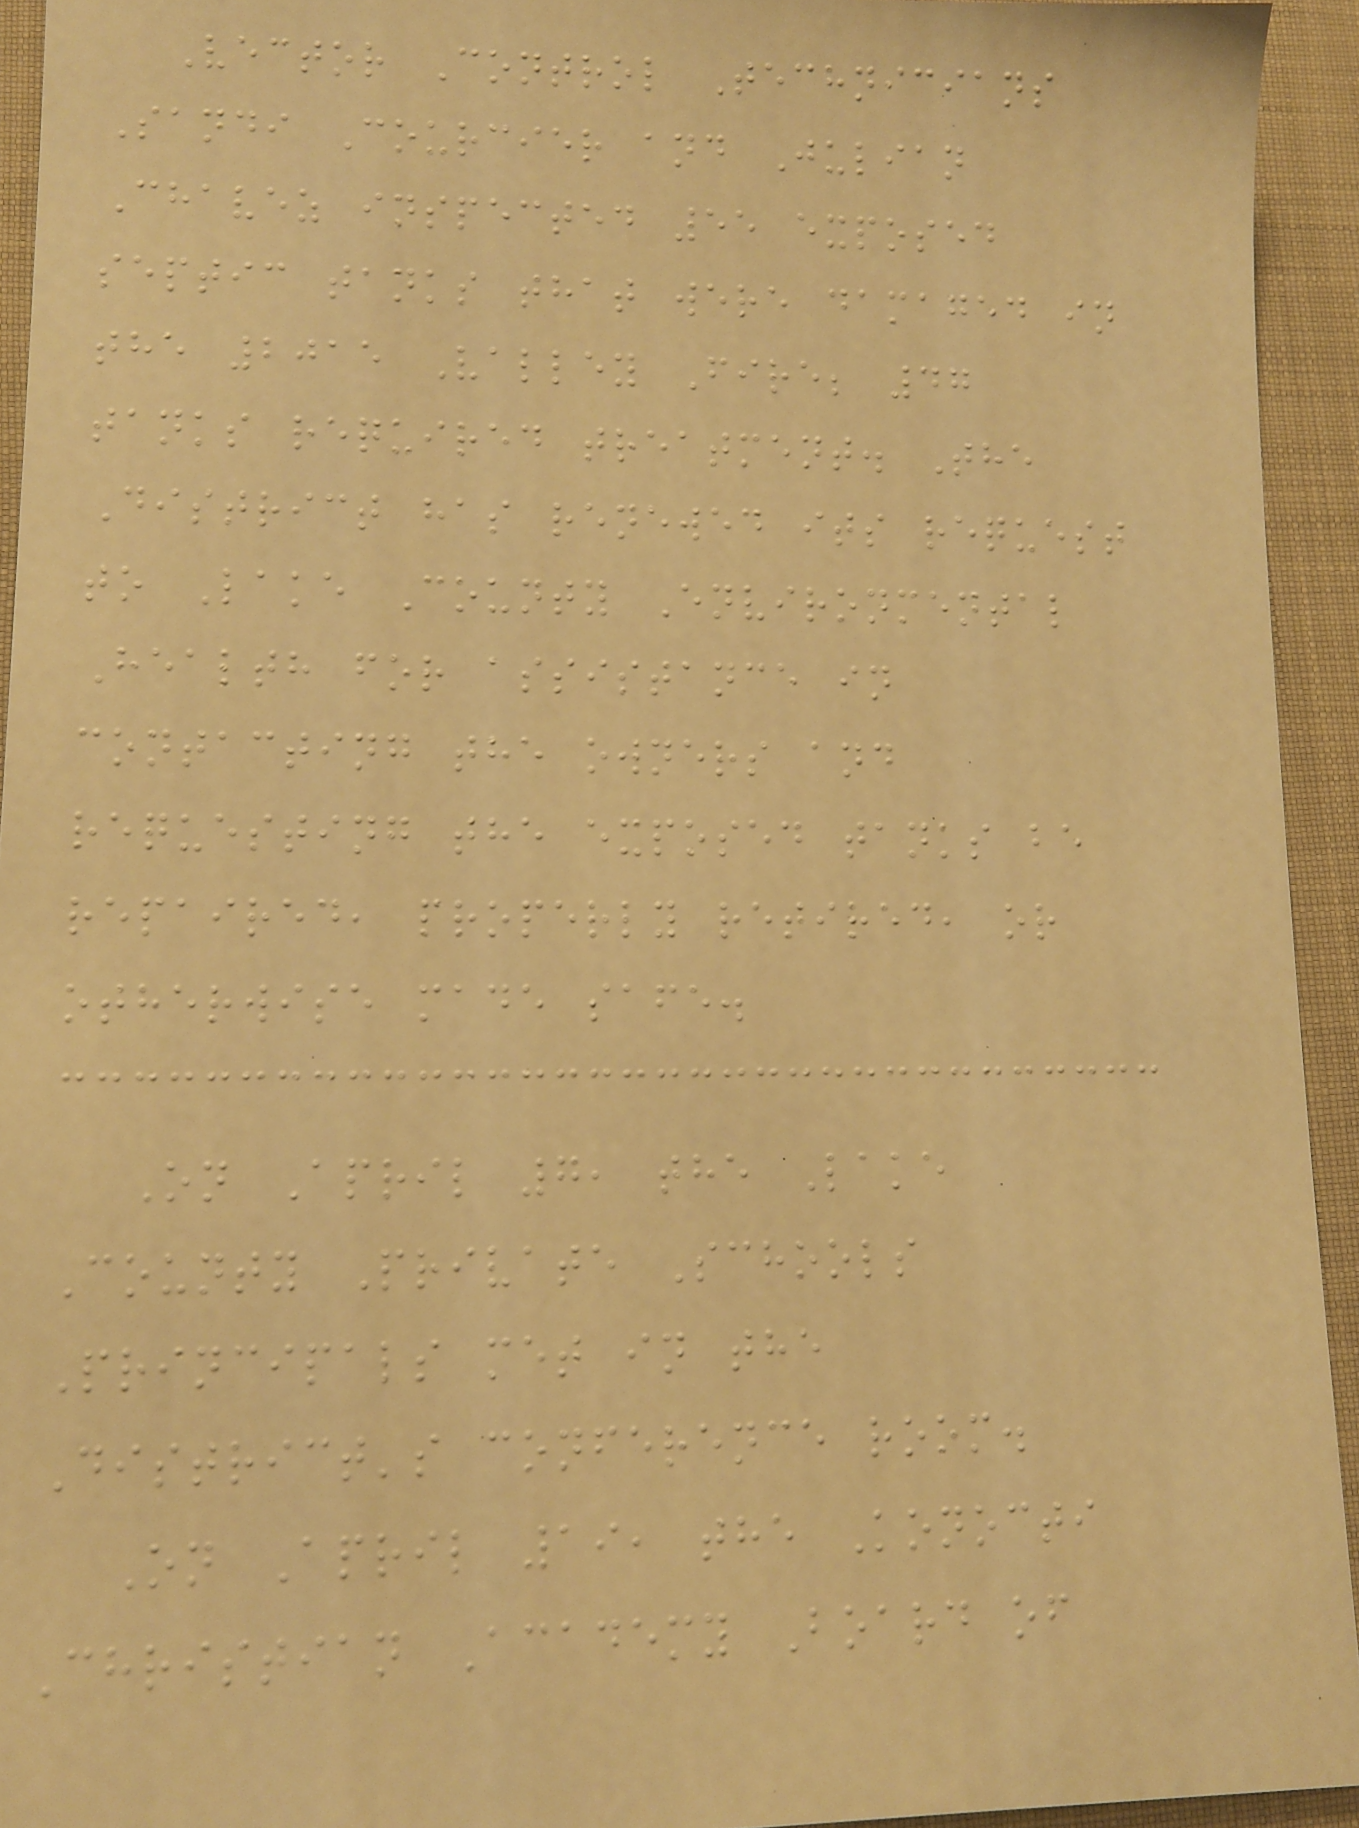Vector Control Technicians
Sandi Courcier and Julian
Chavez inspected 55 exposed
septic tanks that were damaged in
the 2015 Valley Fire; 47
tanks required treatment. The
District has renewed its request
to Lake County Environmental
Health for assistance in
contacting the owners and
requesting the exposed tanks be
repaired, properly retired, or
otherwise made safe.
On April 7, the Lake
County Private Schools
Principals met in the
District's conference room.
On April 19, the Konocti
Christian Academy Board of
